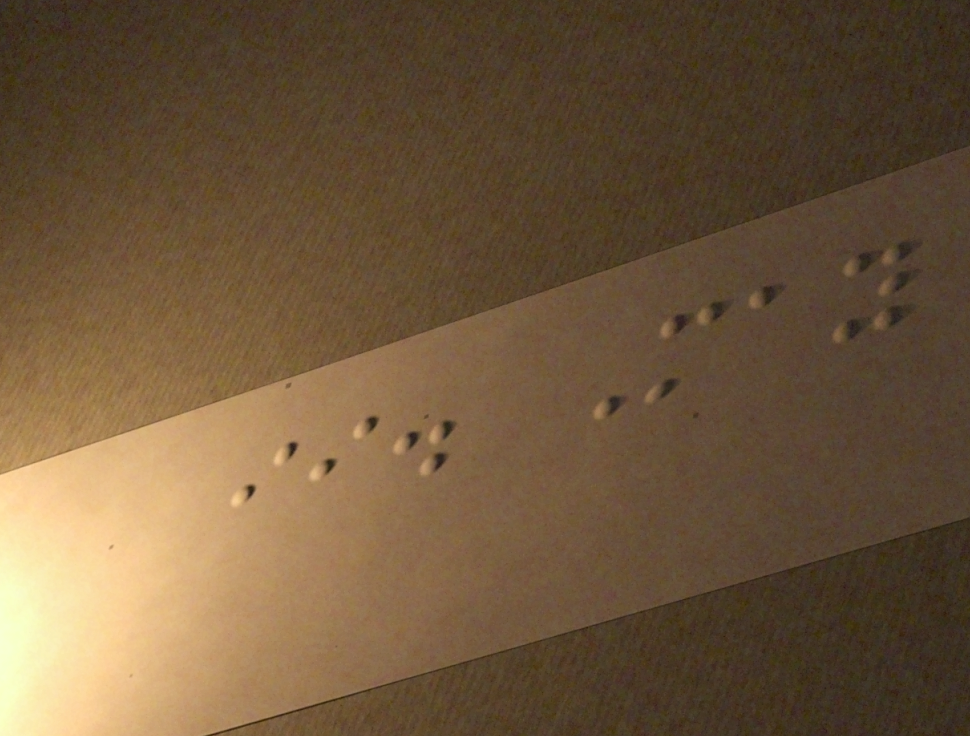ii. May
